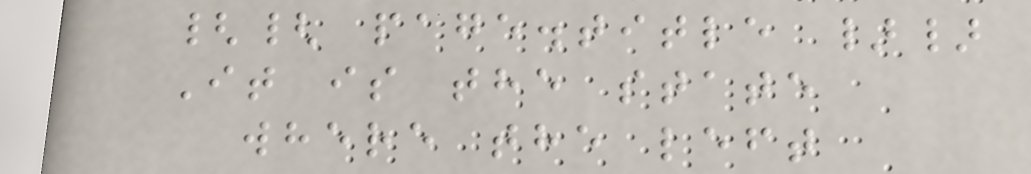{{ page.title }}
It is the state
where the left
